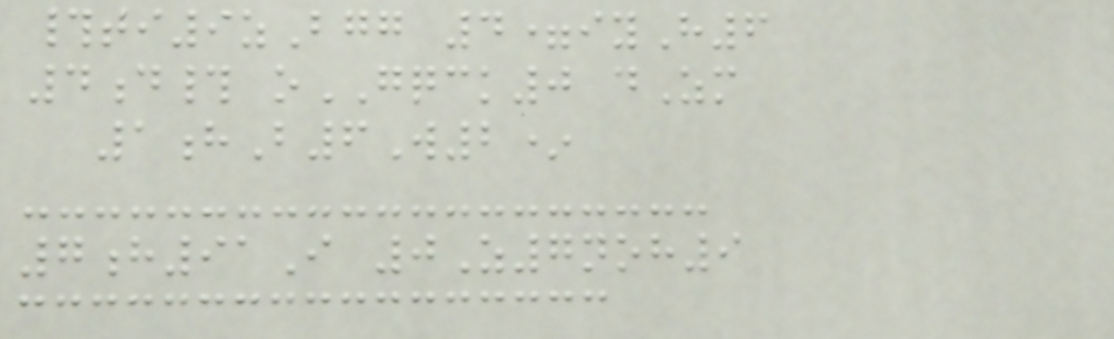#ti9zBgg 4=iyH6
4d# oGQCK0 dZm
1hB6W2*
7h91I 0Z7noh9
